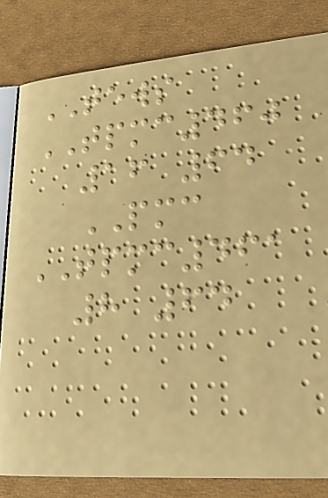TEWS
TPMC460
16 64
PMC
TPMC461
8 64
